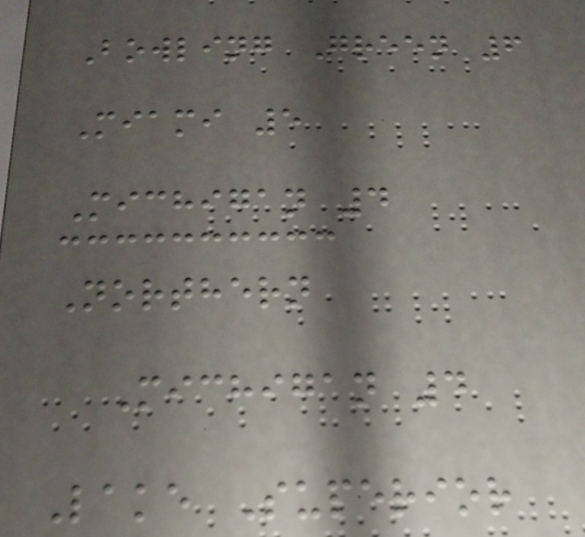Bowling Green 6
Miami 5
Michigan 4
Northern
Michigan 4
Lake Superior
